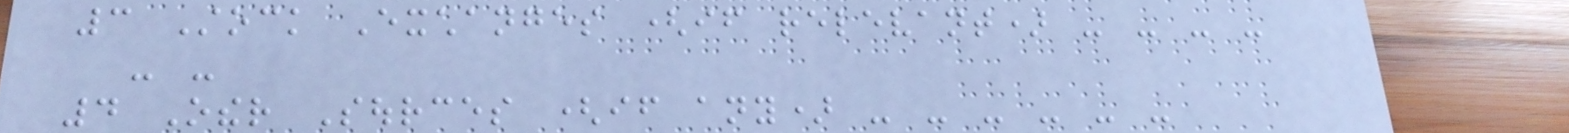3 Stock Exchanges (if relevant) - - - -
- -
4 Other Sources (if any) - - - - - -
